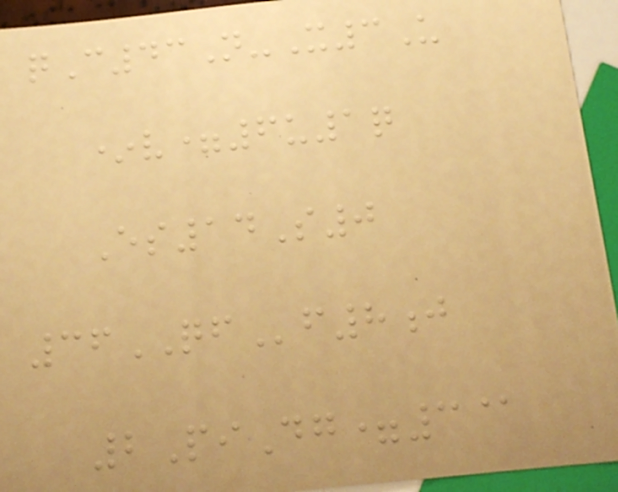qC43N-X3U
*v=6u1q
Es14S0
36QFf8j
2PiDg=3@
